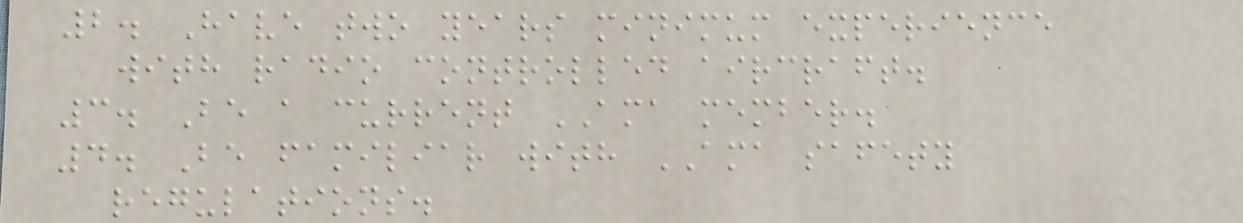2. Have two years minimum experience
with radio controlled aircraft.
3. Be a current AMA member.
4. Be familiar with AMA safety
regulations.
